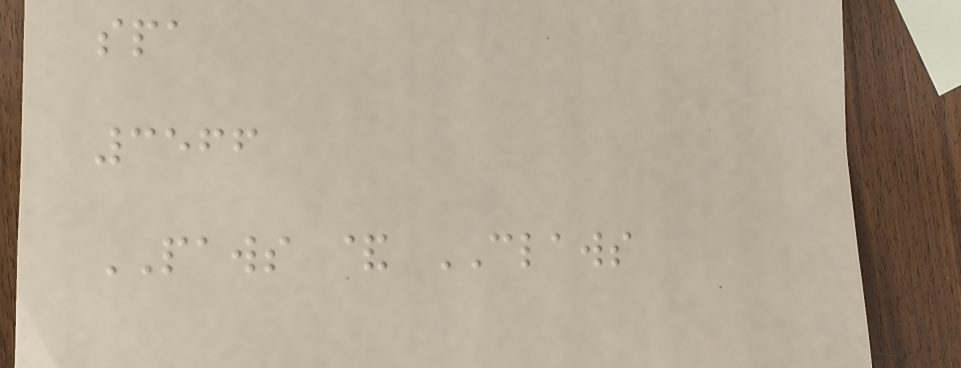spa
3566
PAWS & CLAWS
